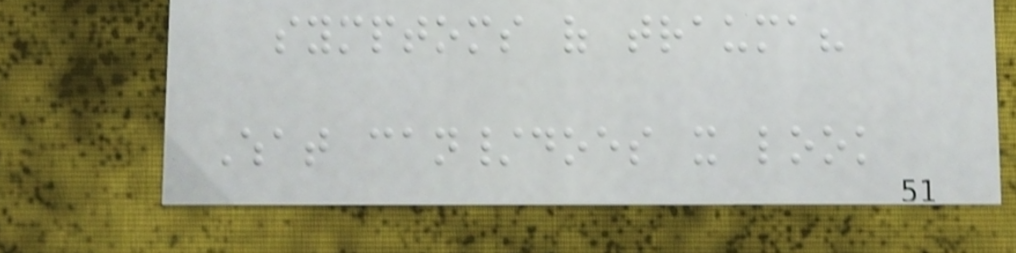symptoms of trauma?
What can/does it look
